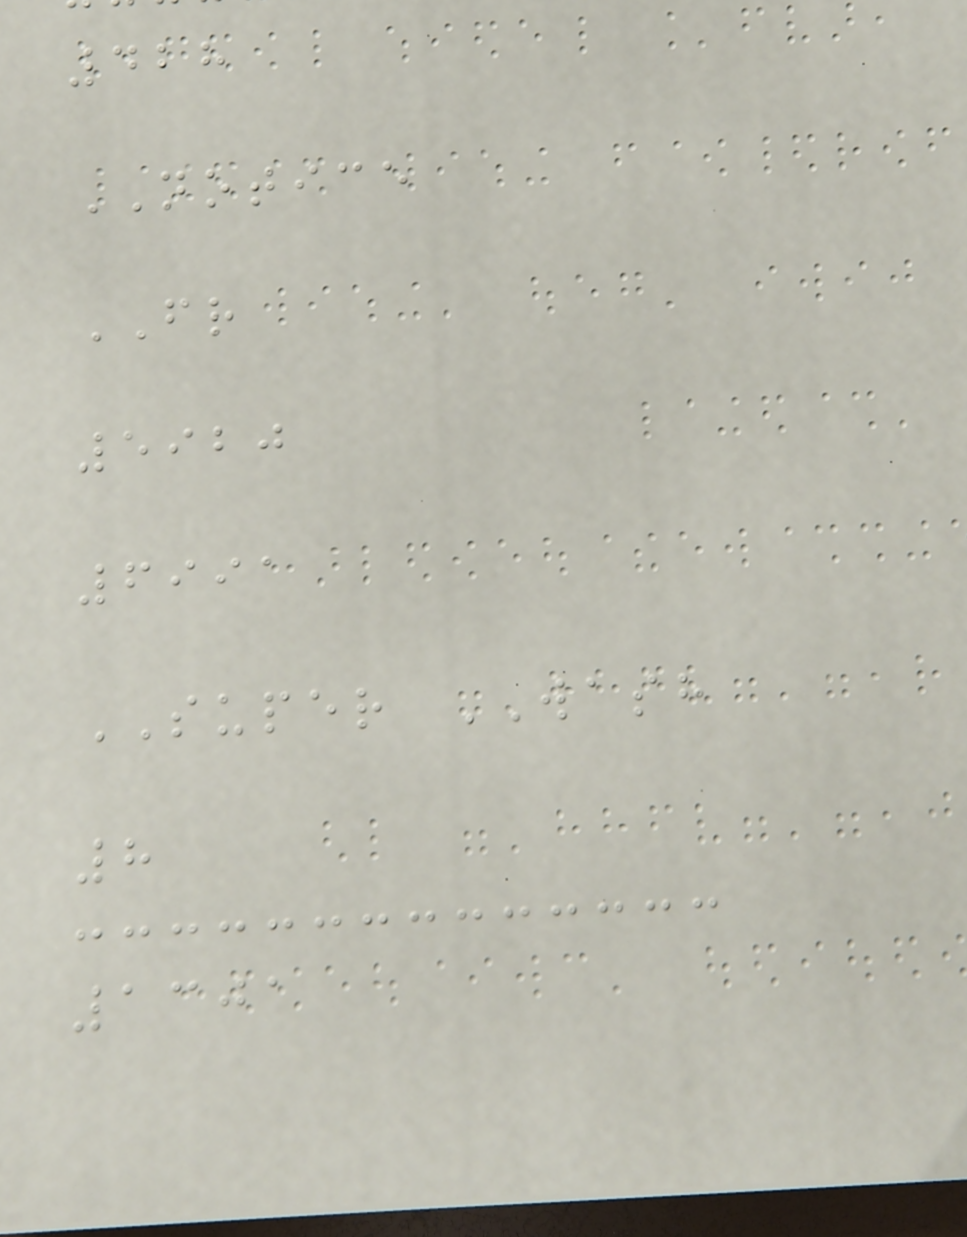428
NOTICE
FR
5920
6991
SUPER WASH
8
1301
